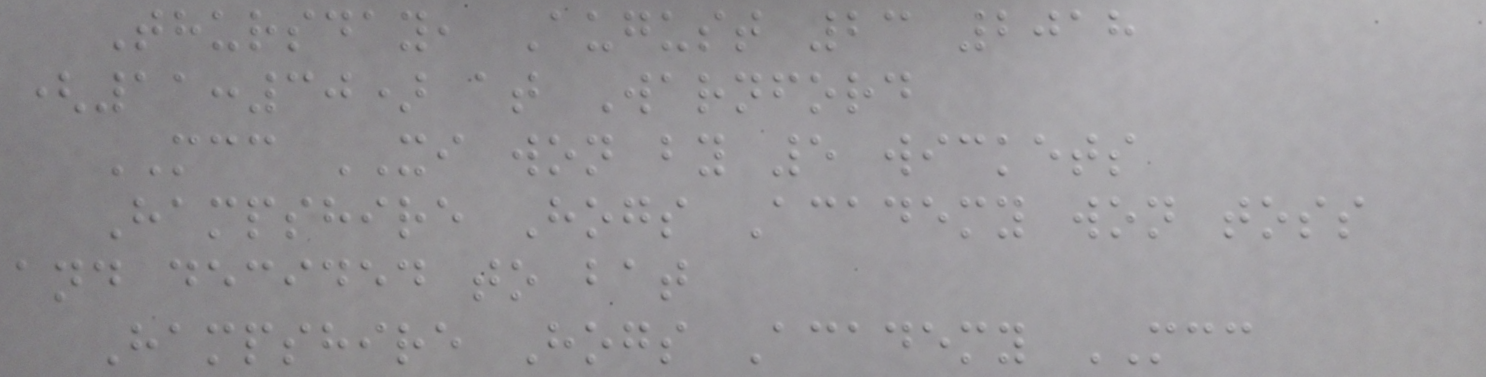Thursday, August 23 2018
(11:30) at Warnford
MCC XI won by 5 wickets
Hampshire Hogs Academy won toss
and decided to bat
Hampshire Hogs Academy MCC
